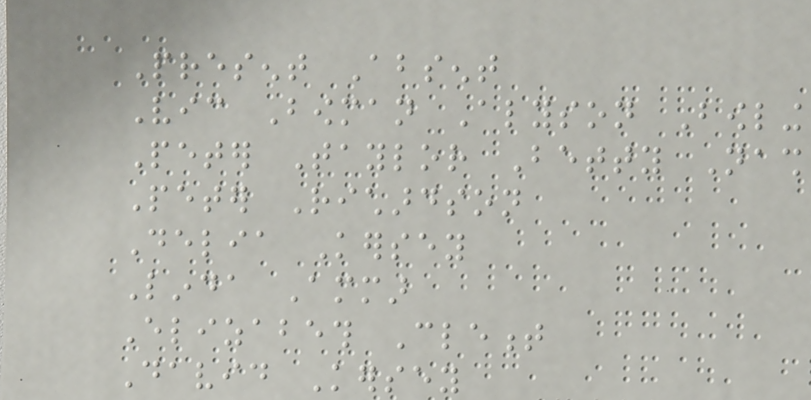Present Absent
Vic Bowman Alyson Bowling
Peter Taylor Betty Nash
Peter Richardson
Delia Kersey
Linda Ammar
Elizabeth Clement
David Kersey
